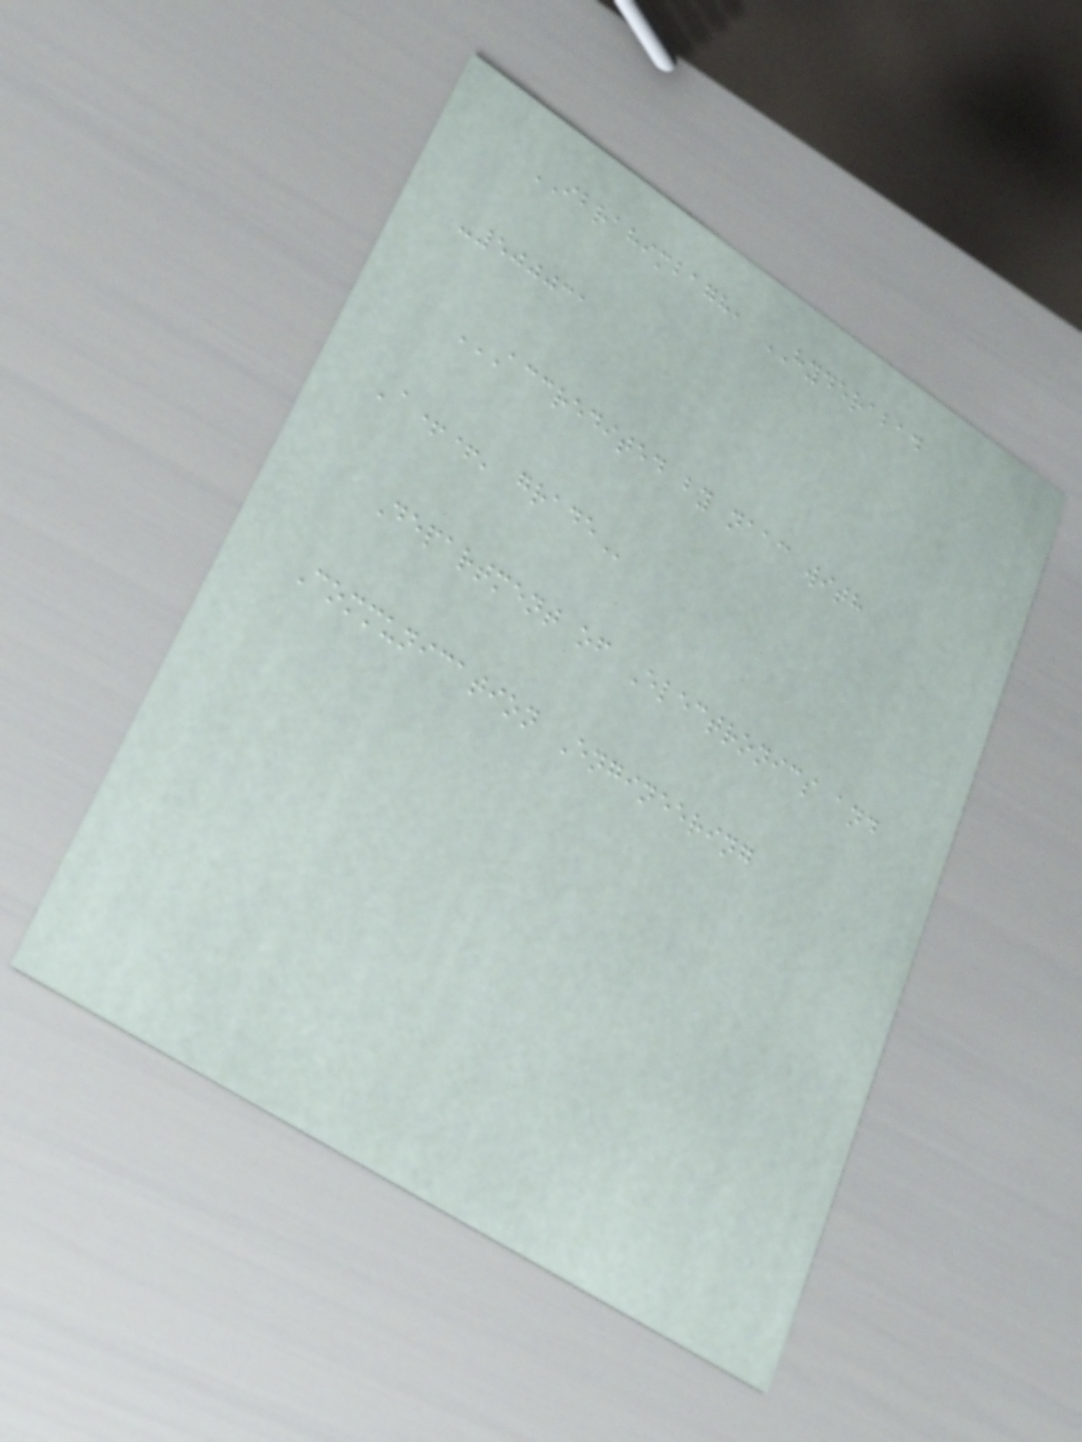IBRAHIMBAGH, HYDERABAD
-500031
ACCREDITED BY NAAC WITH
'A++' GRADE
Department of Electronics and
Communication Engineering
